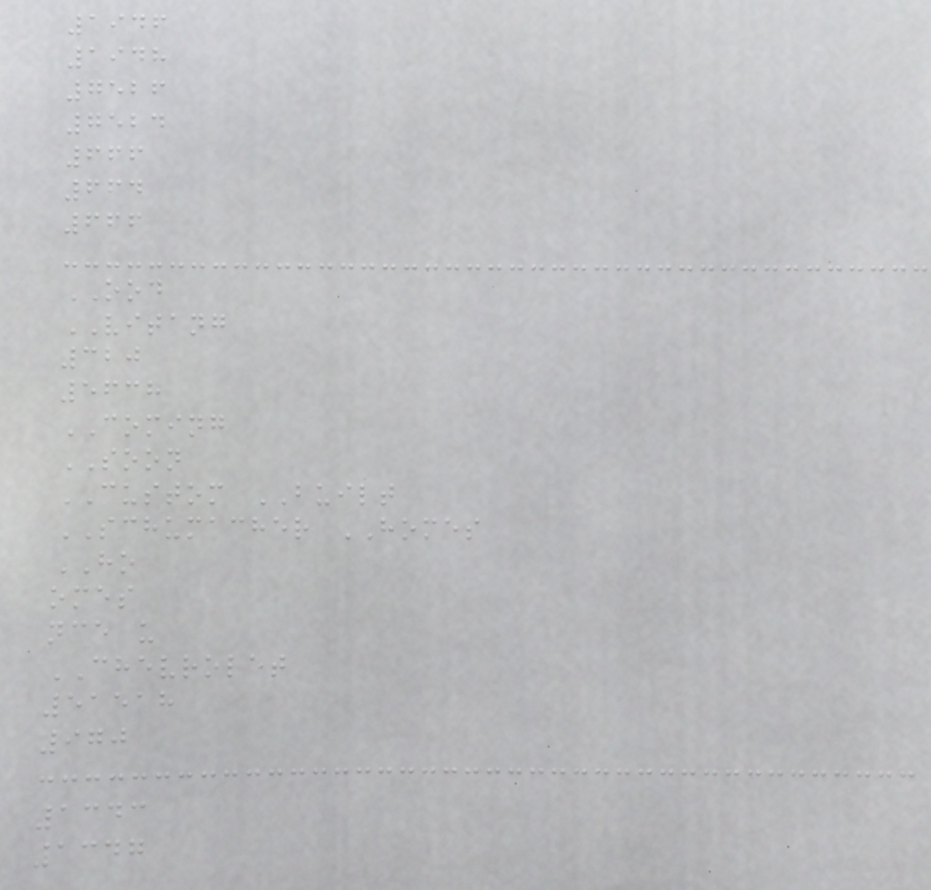1946
1948
7526
7524
666
664
666
OOD
VITANG
320
5638
COMING
SOON
CUSTOM BUILT
SCHUMACHER HOMES
HO
omes
nce u
CHEVROLET
51518
970
1343
1347
